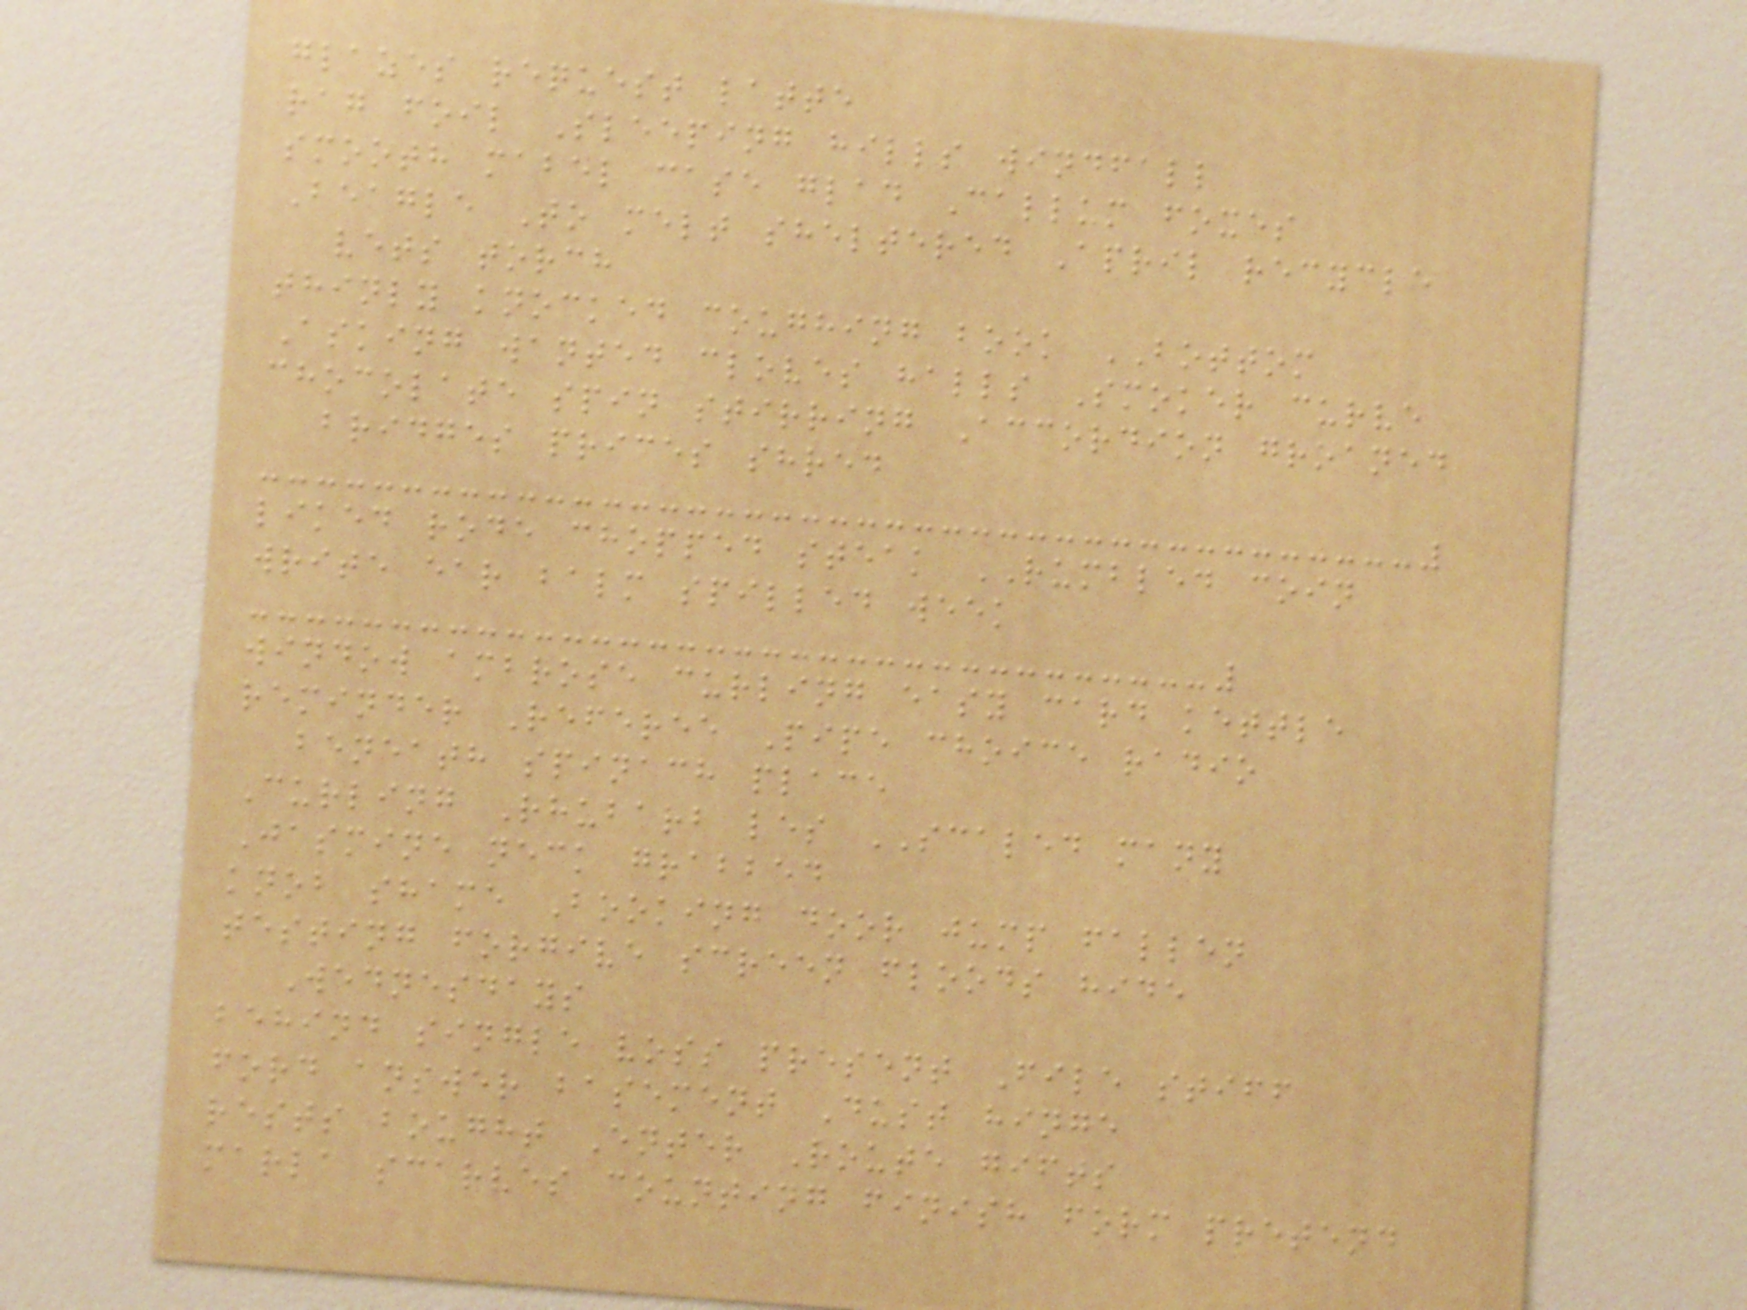glazes request latte
rag foil Sleeping hills windfall
smooth mabel case glad Callum foxes
Beagle To melt sheltered April recycle
vets torch
thinly knocked coughing book BOTTOM
Asking wanted cloves halls Smoker curve
chocolate spin stirring Accordion groaned
bridges prices shred
liked rode chopped steak RUMBLED coin
write ear balm spilled week
window ambrose curling easy card kettle
reminder Referee Pipe choice radio
beneath spinach place
Curling Rhubarb les SCALED many
Jasmine neck grabbed
knob shame Booking door jump fallen
testing forgive screen floods hide
Wednesdays
behind single voss present File stiff
ford answer basement Dust hinge
rests bought Enter Route gifts
marla scarves counting finish form pretend
